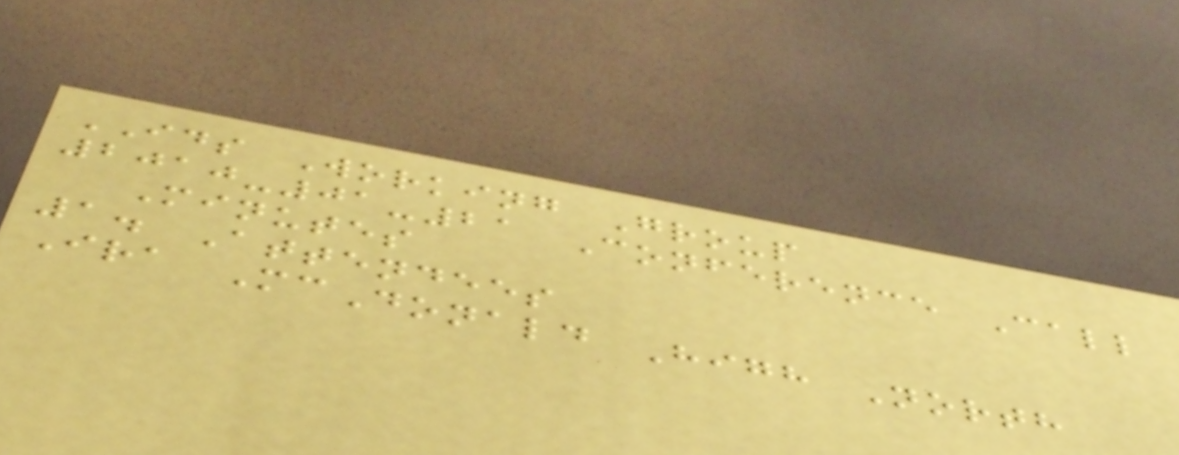IDS Working Group
2010-01-21 Conference Call
Minutes
1. Attendees
Ira McDonald High North
